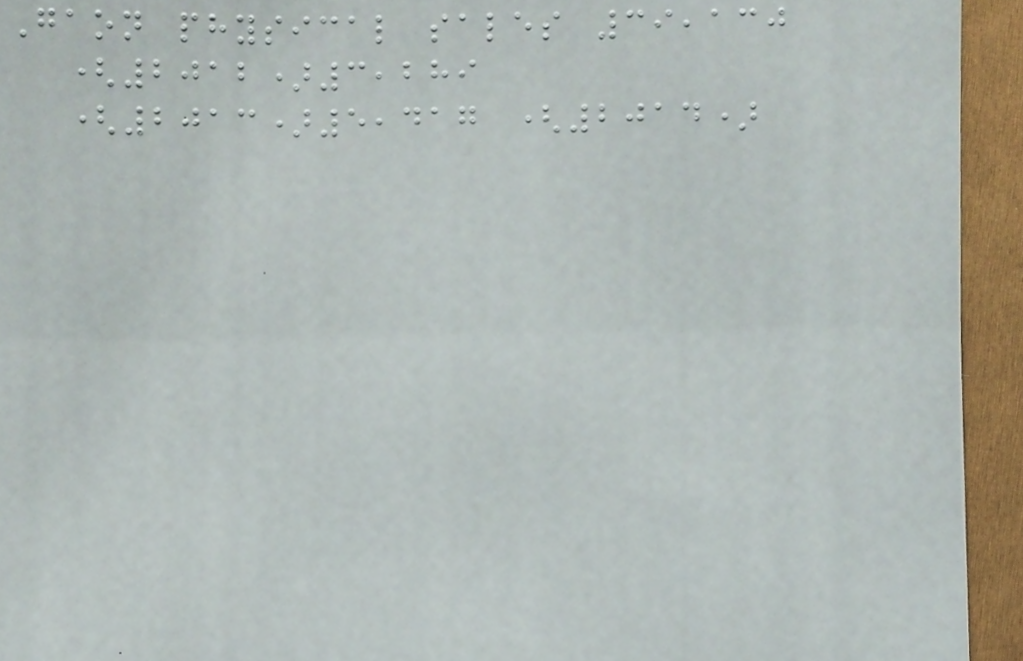Gaon physical sales 39,130
(2012)3,289
(2013)5,417 (2014)
